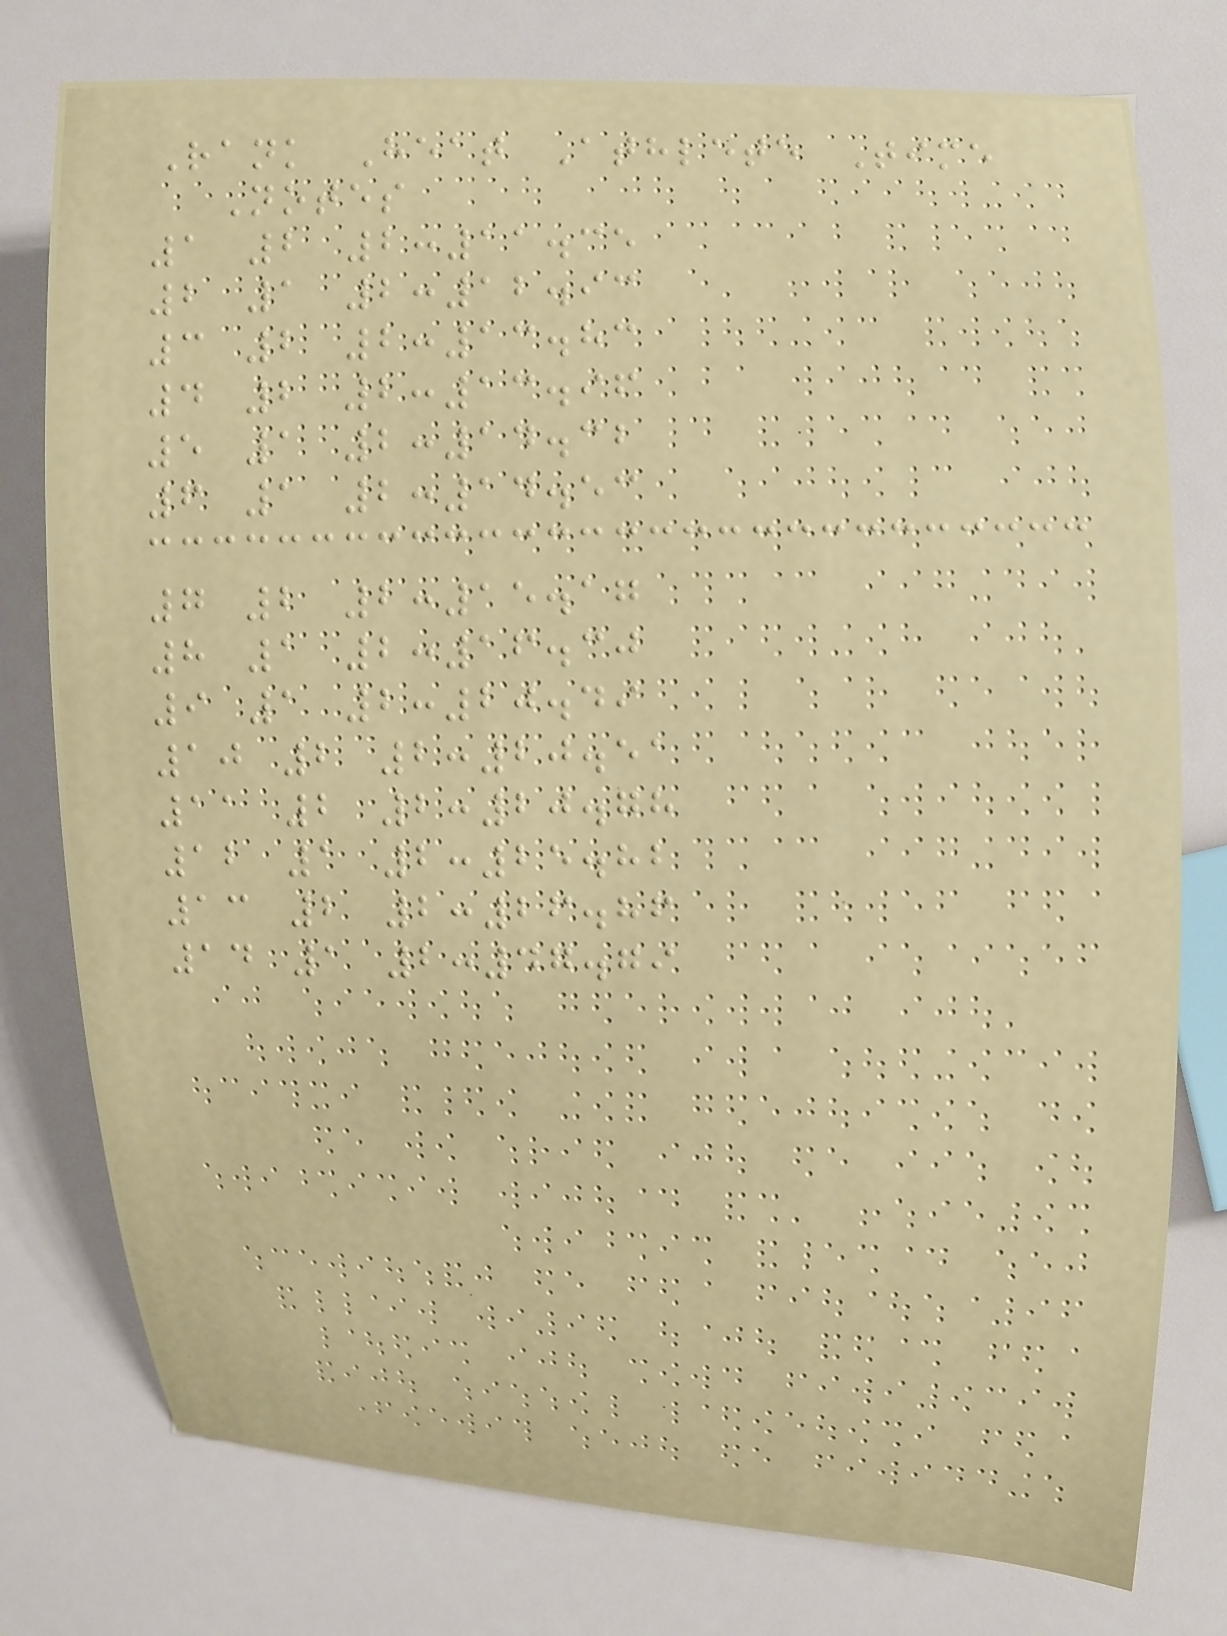Rank Heat Athlete Time
Notes
1 2 2:11.35
2 1 2:12.93
3 2 2:13.83
4 2 2:13.96
5 1 2:14.32
6 1 2:14.53
7 2 2:15.17
8 1 2:16.30
9 1 2:20.49
10 2 2:20.51
11 2 2:20.78
12 1 2:25.82
13 2 2:26.86
14 1 2:47.79
